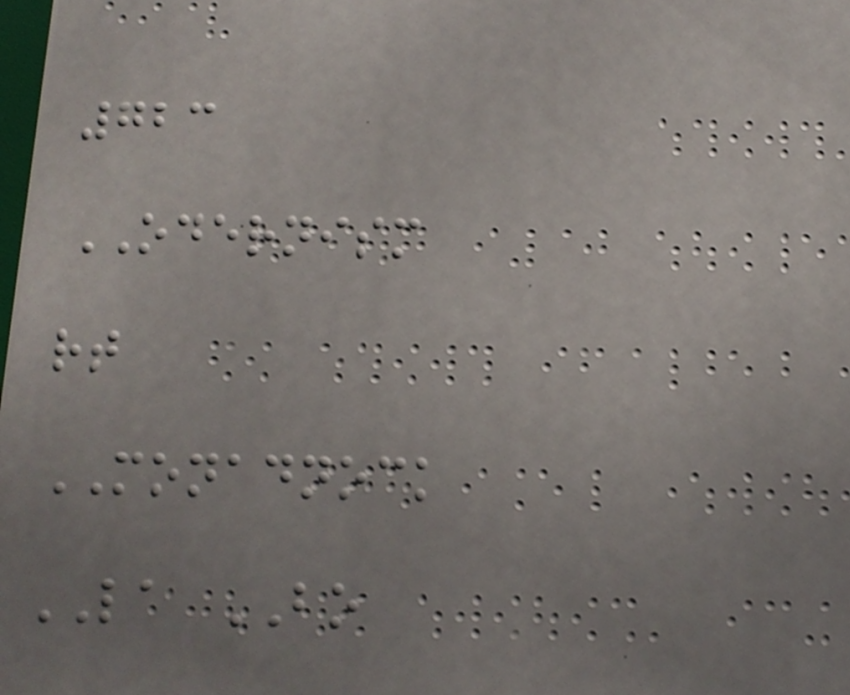723
ODERNISM
rt
MONADNOCK
LA BO
